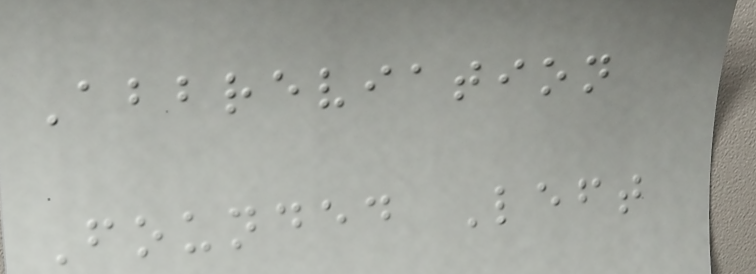Abbreviation
Founded Left
